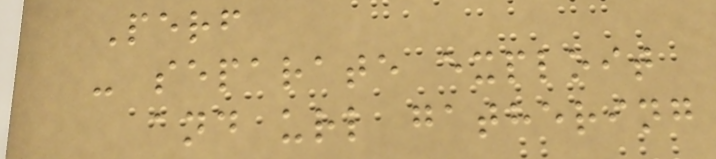Perf
- separate exploit
and url gathering
